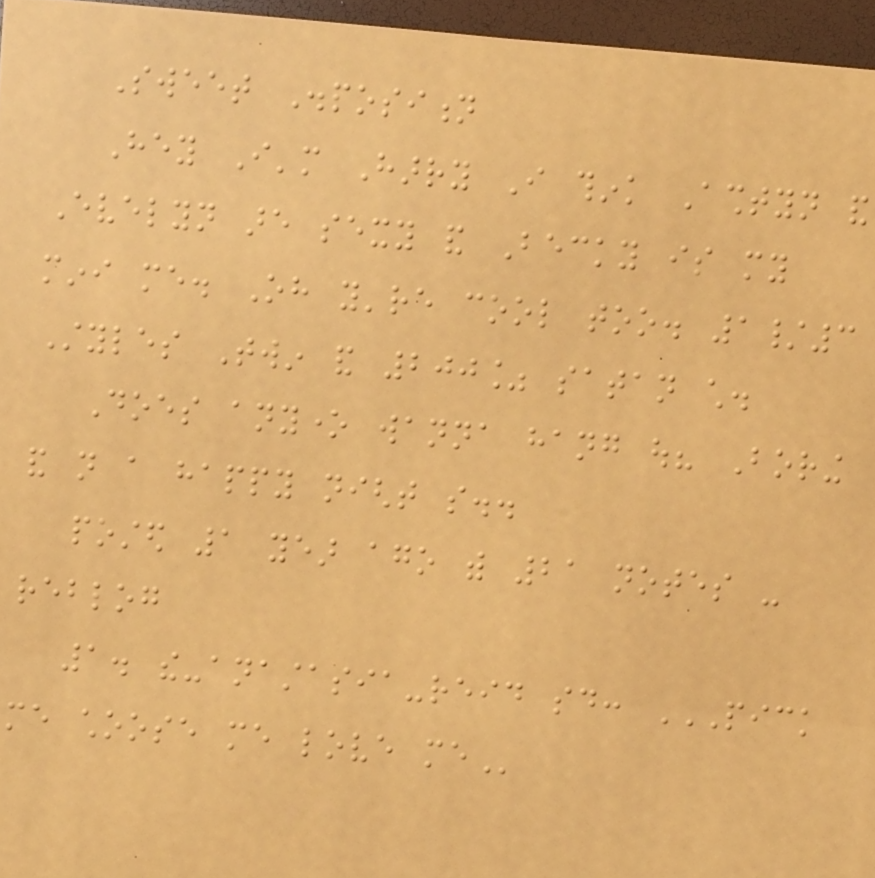Sweet Disposition
Hey I'm Harry I think Ashtyn and
Evelyn are sexy and Becky is my
mini me. Oh you're cool too. 1/3
Styles Twin and 200% satan child.
Does anyone wanna hang out? Boring
and not a happy night so..
posted 1 year ago with 21 notes -
reblog
1. the-anastasia-reid said: PICK
ME CHOOSE ME LOVE ME
